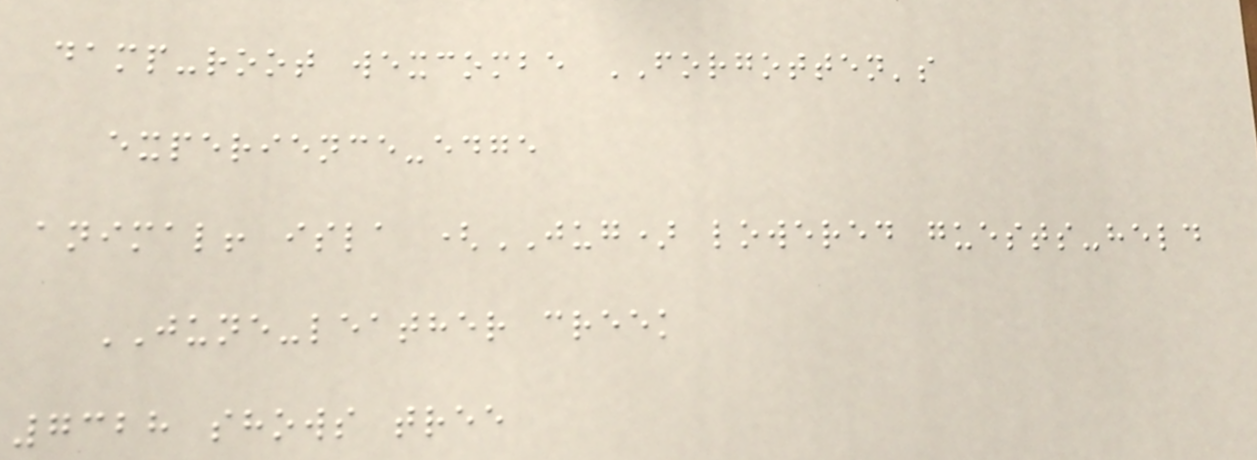damp-root wexcombe FORGOTTEN's
experience-edge
animal! isla (JUG) lowered guests-held
JUNE-leather creek
7328 shows tree
